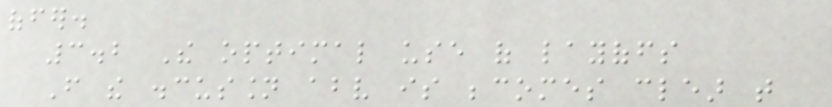offer.
3.2 The optimal use of layoffs
From the discussion above is becomes clear that
